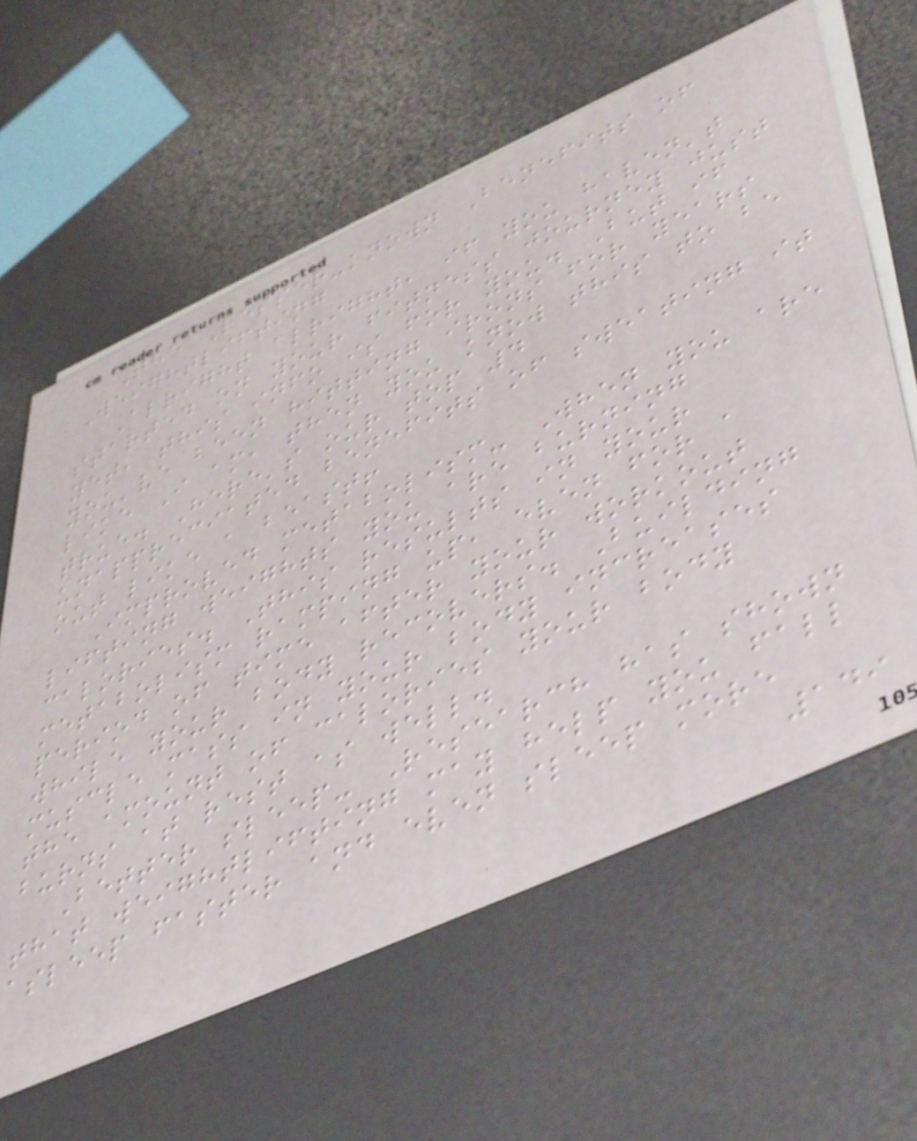The Lesser-known Benefits of
Weightlifting
Alright alright, if you haven't
started on your fitness journey just
yet, this info is for you. But if
you've been hitting irons for years
like I am, then you know this to be
true. Here's our top 4
unappreciated benefits of sweating it
out like a beast!
Improved metabolism- When you are
lifting weights you are burning
calories. This results in your
metabolism ramping up, even for a
period of time after your workout
while your body recovers. Building
muscle mass in your body increases
the amount of calories your body
burns at rest as well.
Better sleep- Research has shown
that weightlifting may help you fall
asleep faster and even sleep more
149
